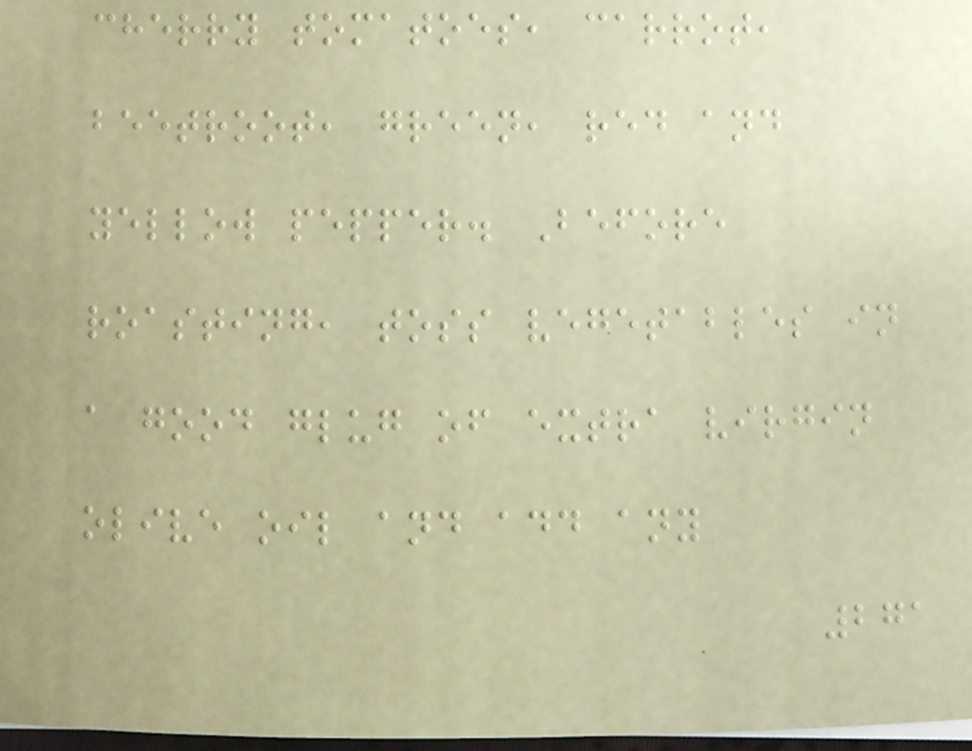cherry tomatoes, carrot,
beetroot, green, red and
yellow pepper. Before
roasting, toss vegetables in
a good glug of extra virgin
olive oil and add any
271
